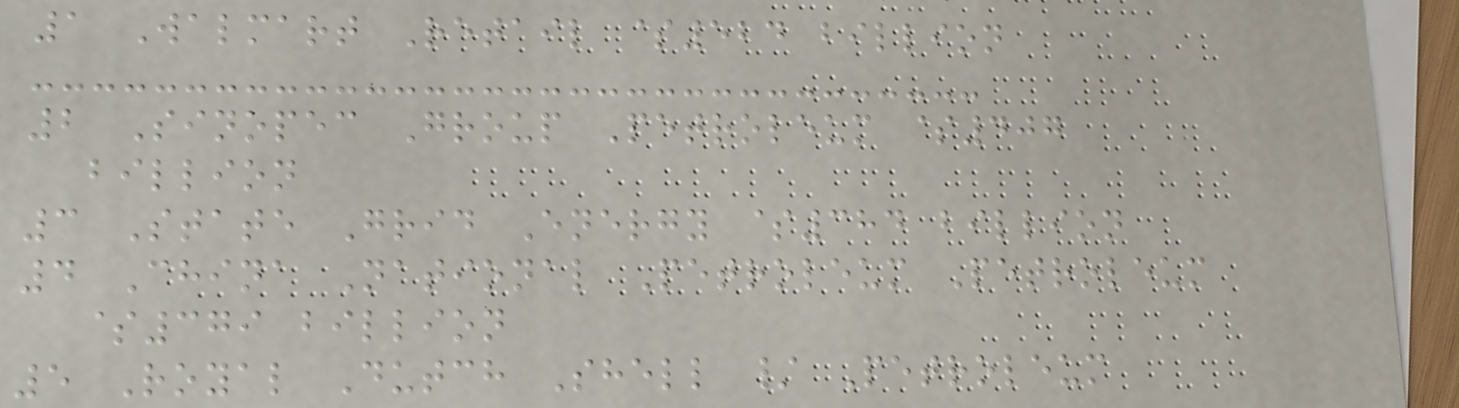1 Walmart Retail $524 billion
2 Sinopec Group Petroleum $407
billion
3 State Grid Energy $384 billion
4 China National Petroleum Petroleum
$379 billion
5 Royal Dutch Shell / Petroleum
